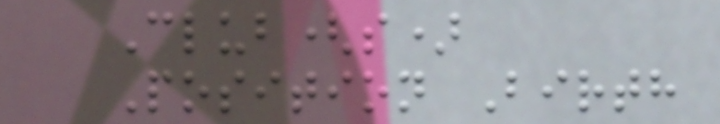Club(s)
Position Birth
